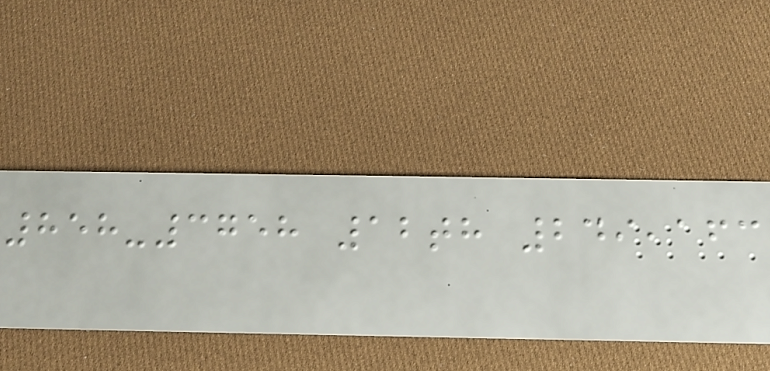858-3758 12th 249,163
